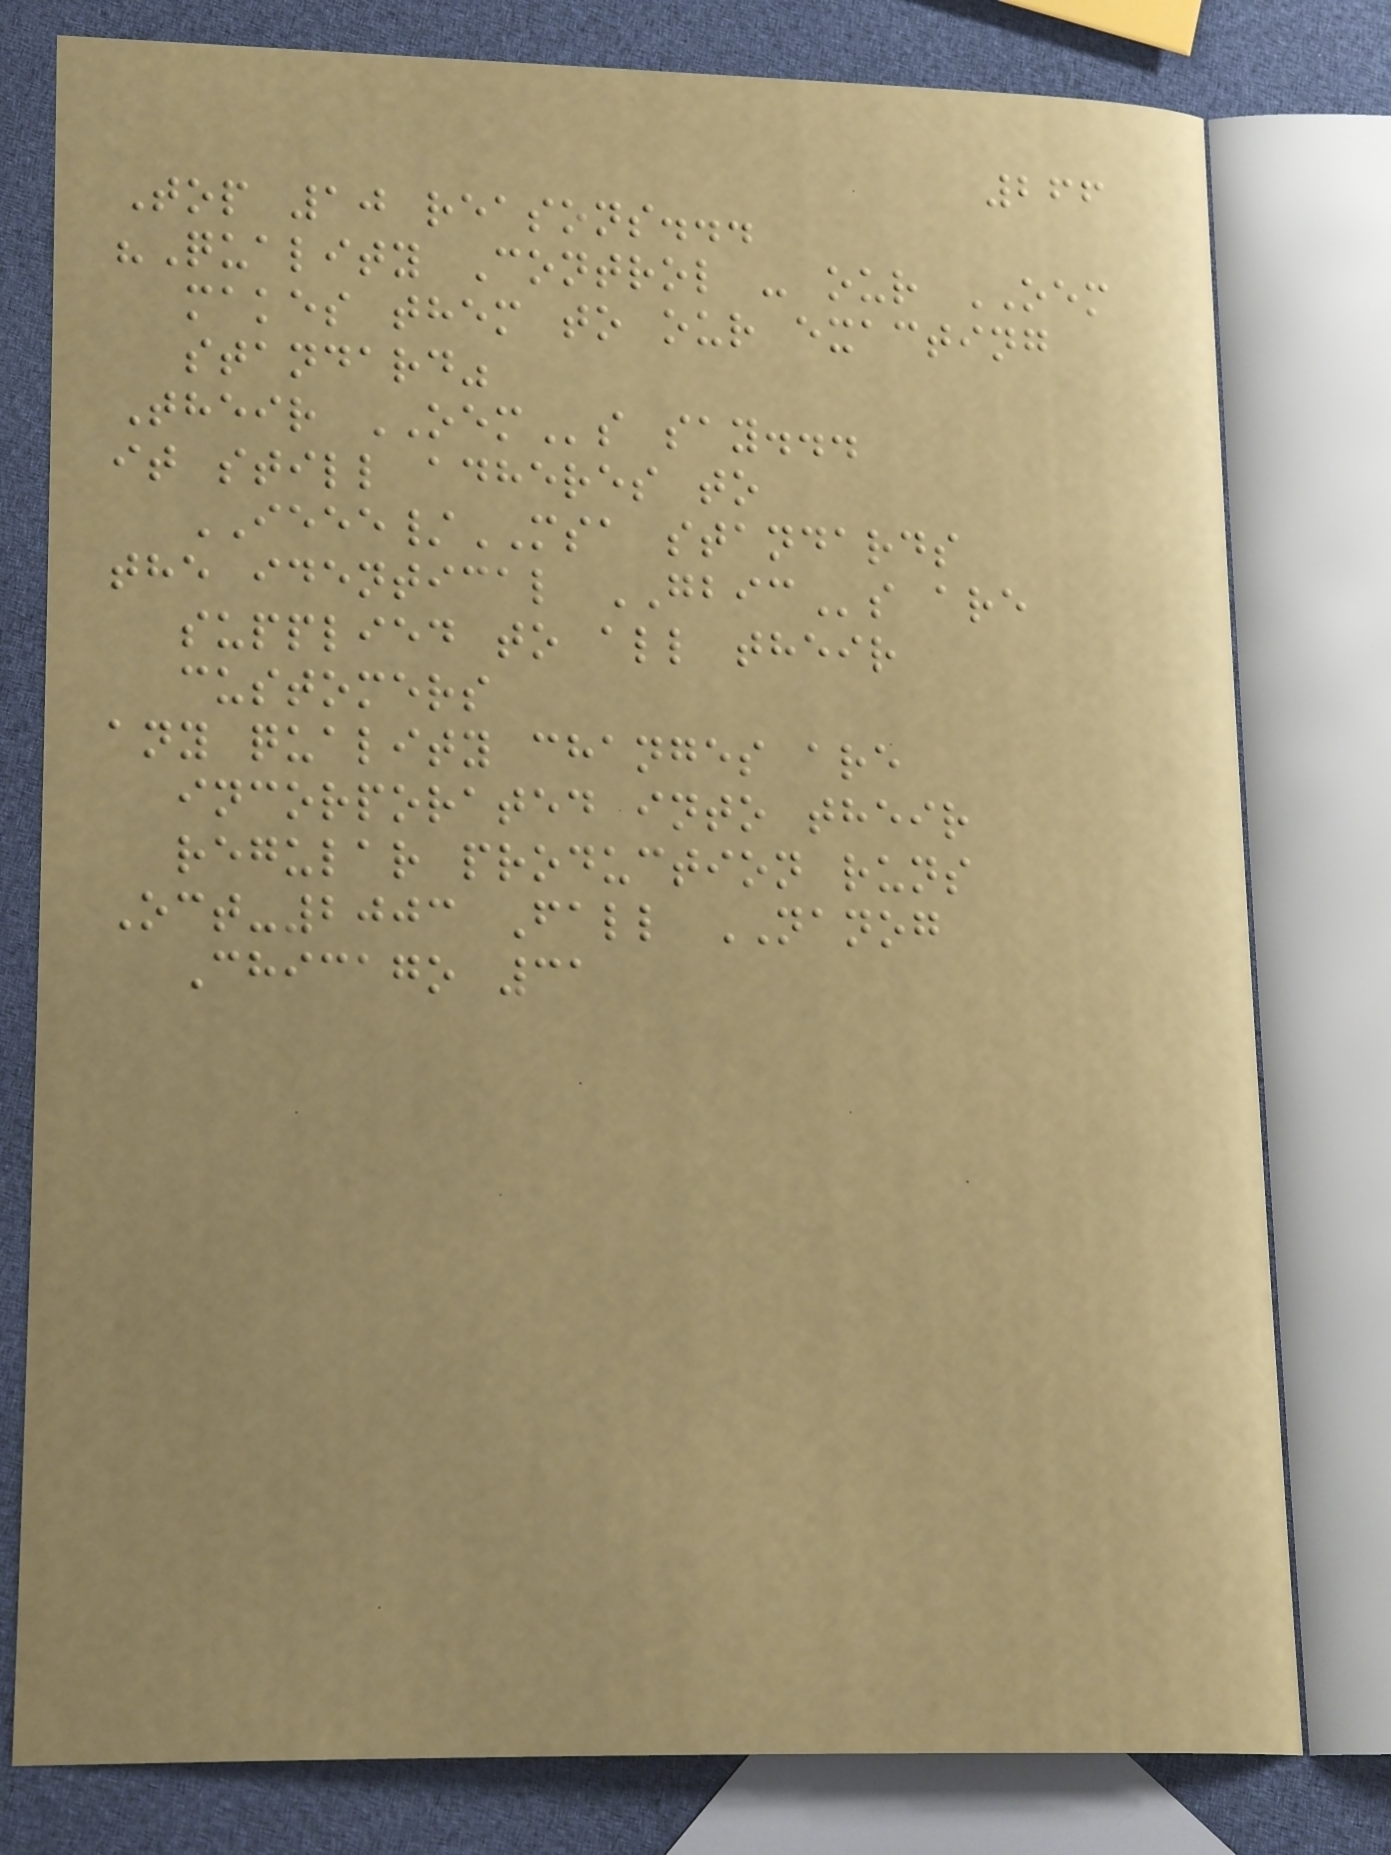266
Top 10 reasons...
"Quality Control - our OEM
makes them to our exacting
standard"
Their OEMs say...
it still adheres to
IEEE/MSA standards
the identical GBICs are
supplied to all their
customers
any quality changes are
incorporated into their
regular production runs
Oct-2003 Fall NANOG
Chicago 31
